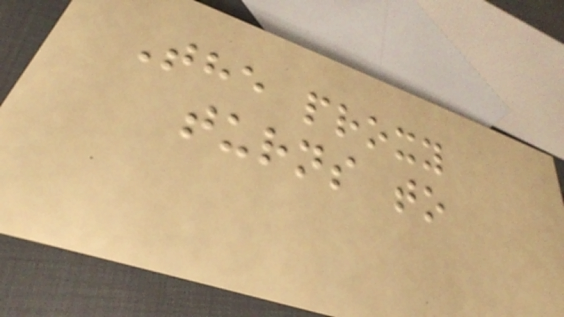The proxy
turns to
